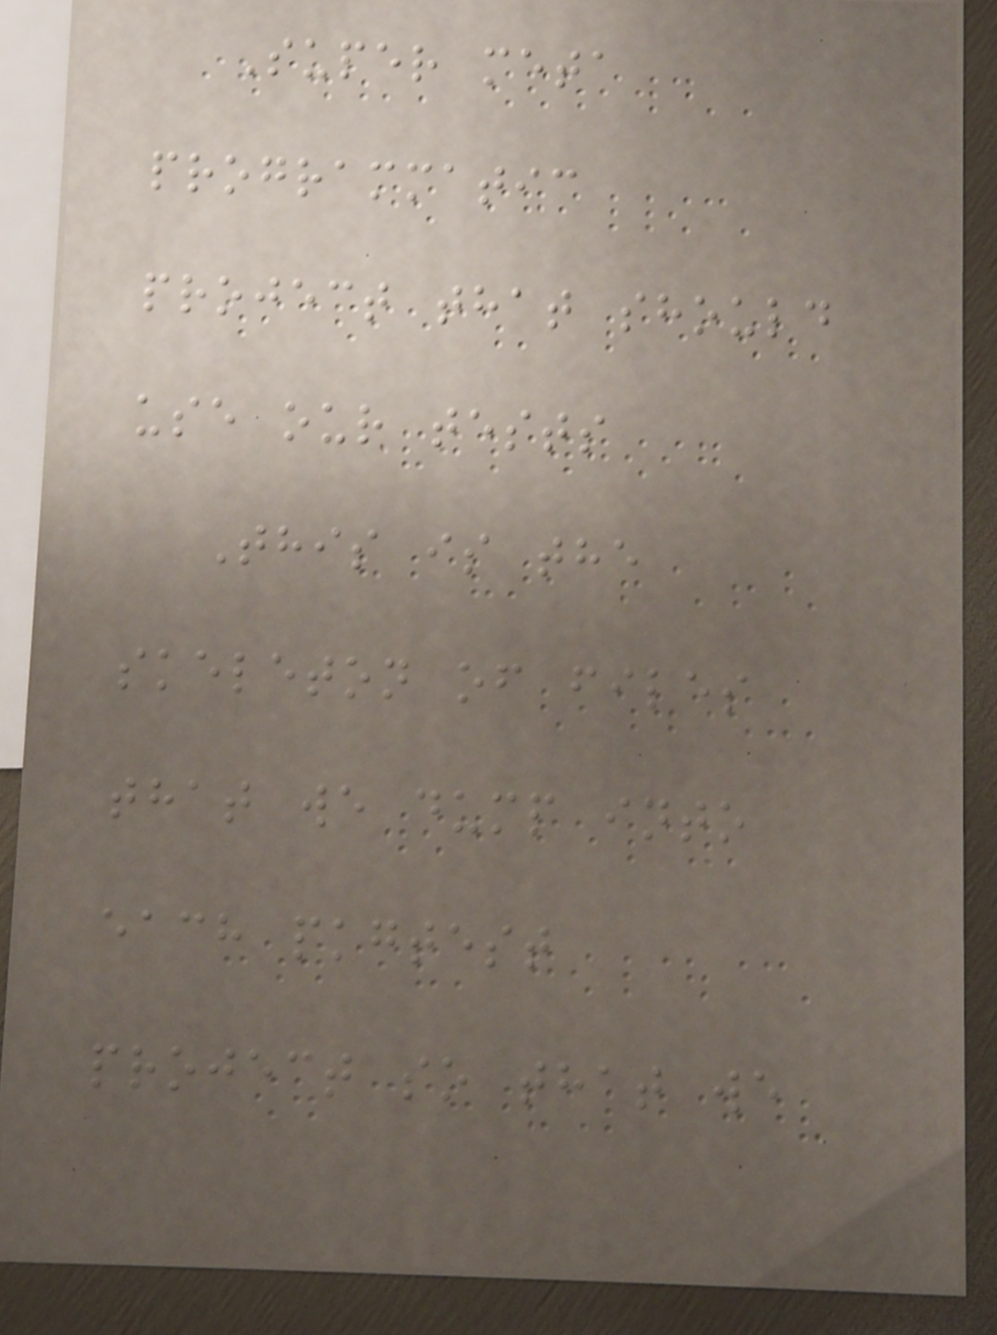Super meta
programmatic
project that should
use our tests
This is the
skeleton of files
that we dump into
each pkgtest
project so that we
